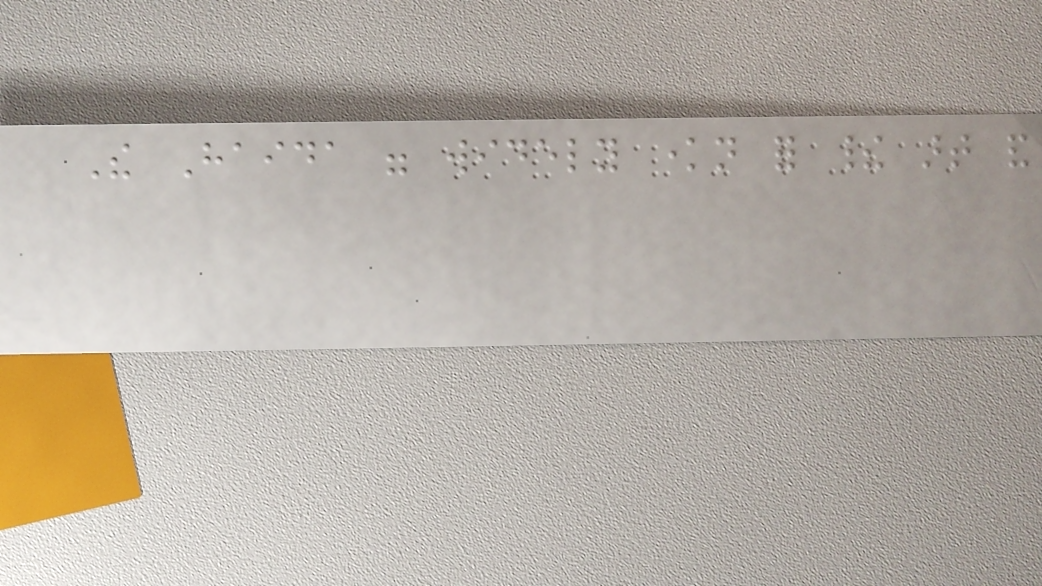The Haida were widely known for their art and
